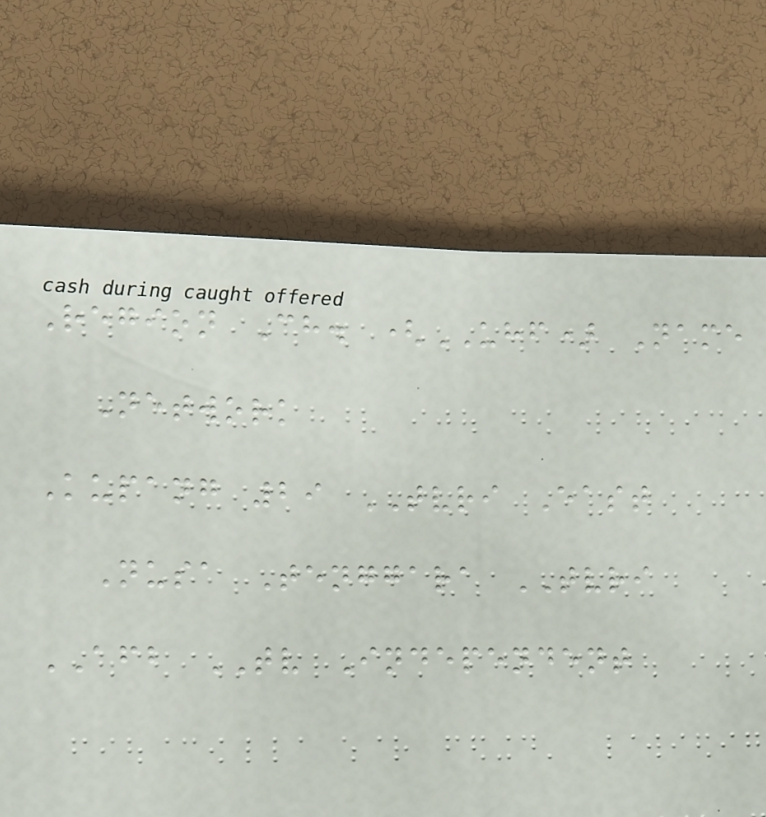Region Ch. (UHF) Name
Network
Kupang 29 TVRI East
Nusa Tenggara TVRI
AFB TV Independent
